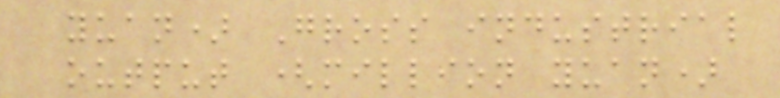yuan) Gross industrial
output (million yuan)
